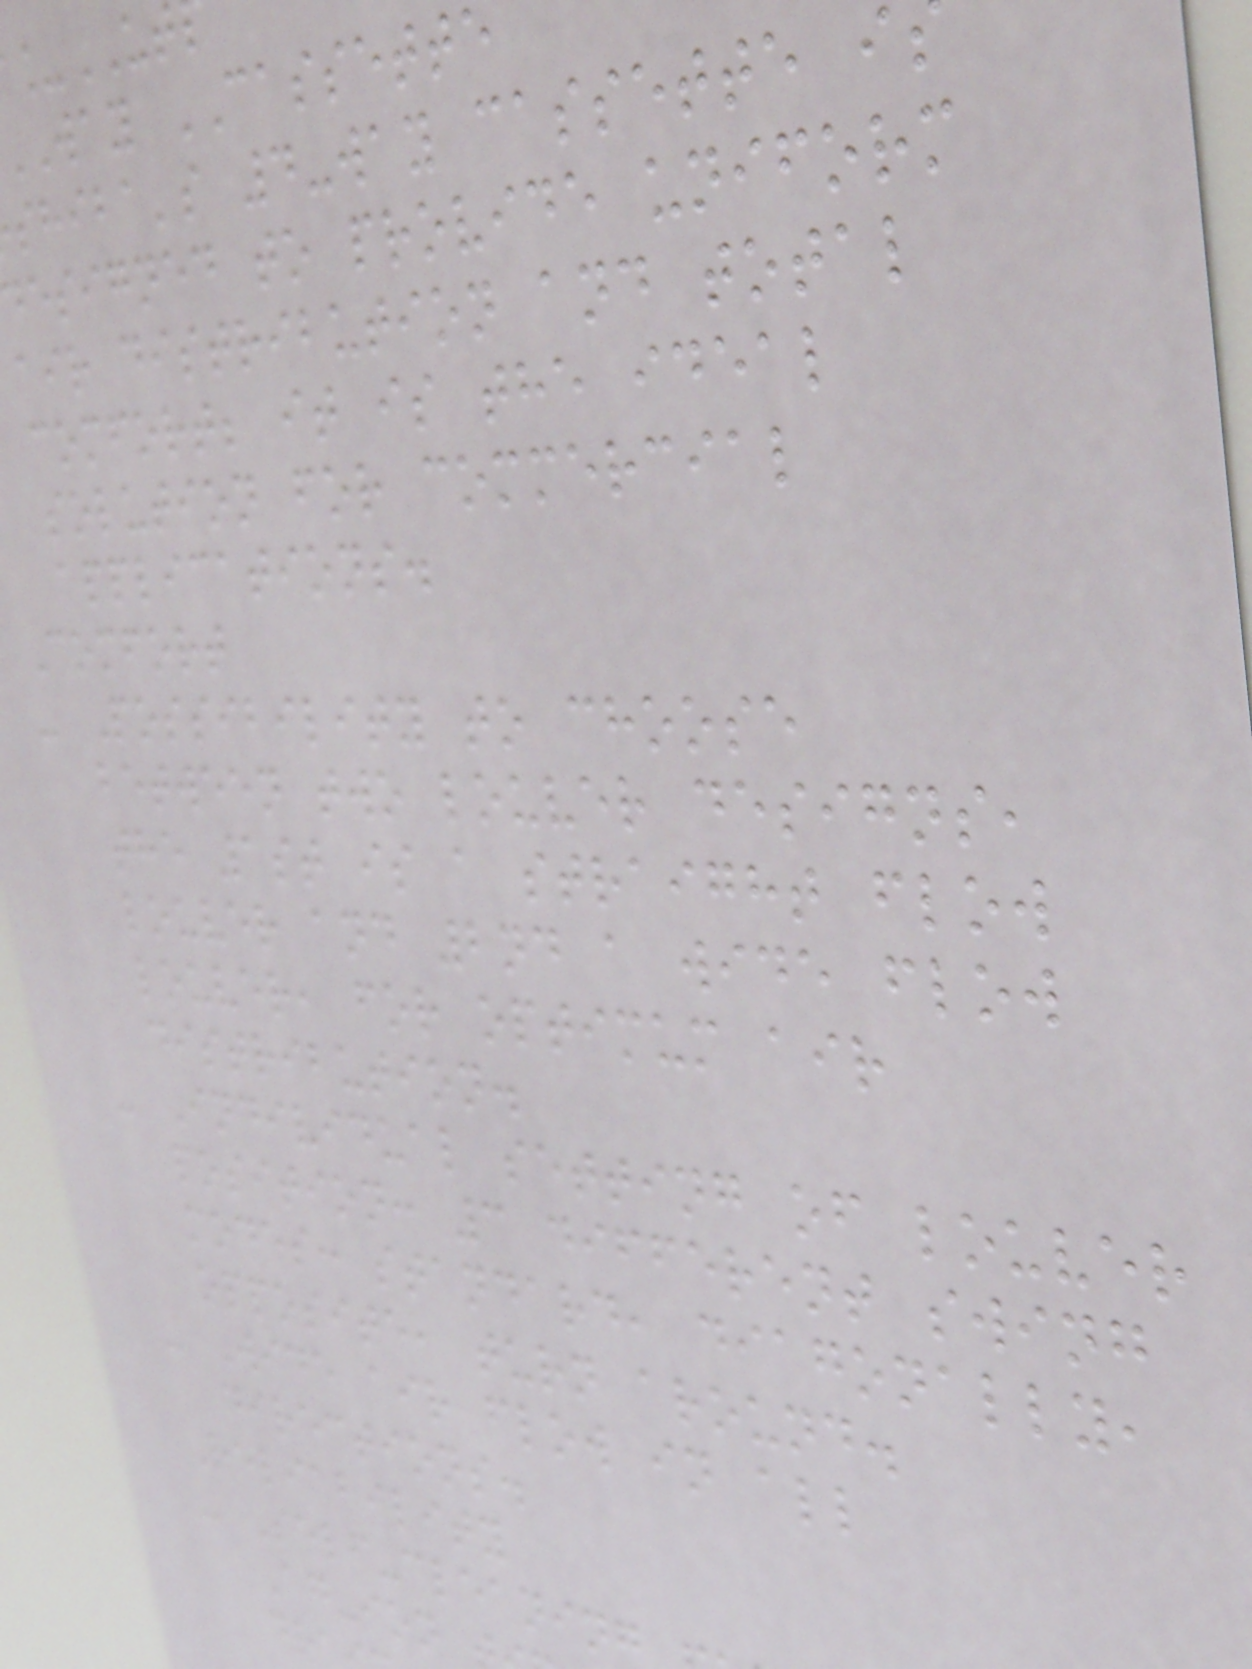way CASSETTE
shiba's 4-way cassette i
designed to provide uniform
air distribution and total
comfort; it is the ideal
solution for commercial
applications.
Comfort
- Possibility to choose
between two louver designs,
the 1st is a straight flow
louver and 2nd a wide flow
louver, for optimum air
distribution.
- Individual setting of louver
position: 3 different swing
modes: standard, diagonally,
opposite, turn around.
- Wide air flow in all
directions.
Reliability
- Self-cleaning
